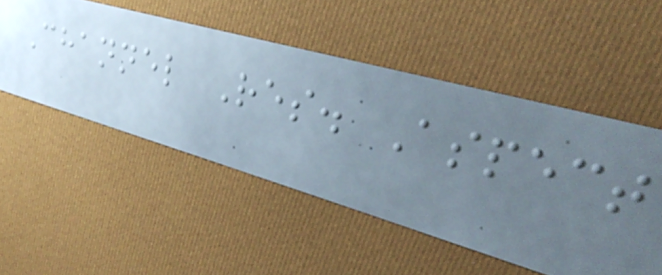Channel Res. Aspect
